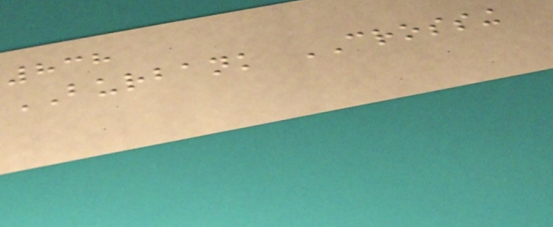838
BURBANK CROSSING
